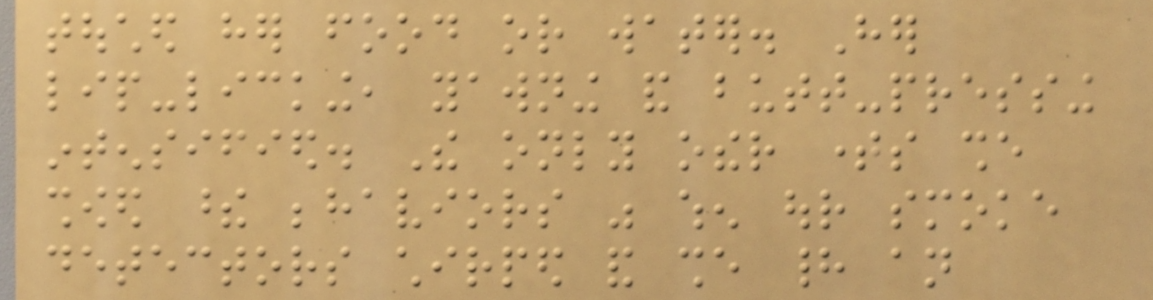touched her food or water. Her
lip-licking, yawning and butt-pressing
intensified. The only other times she
showed these behaviors was when our smoke
detectors chirped and she had an
